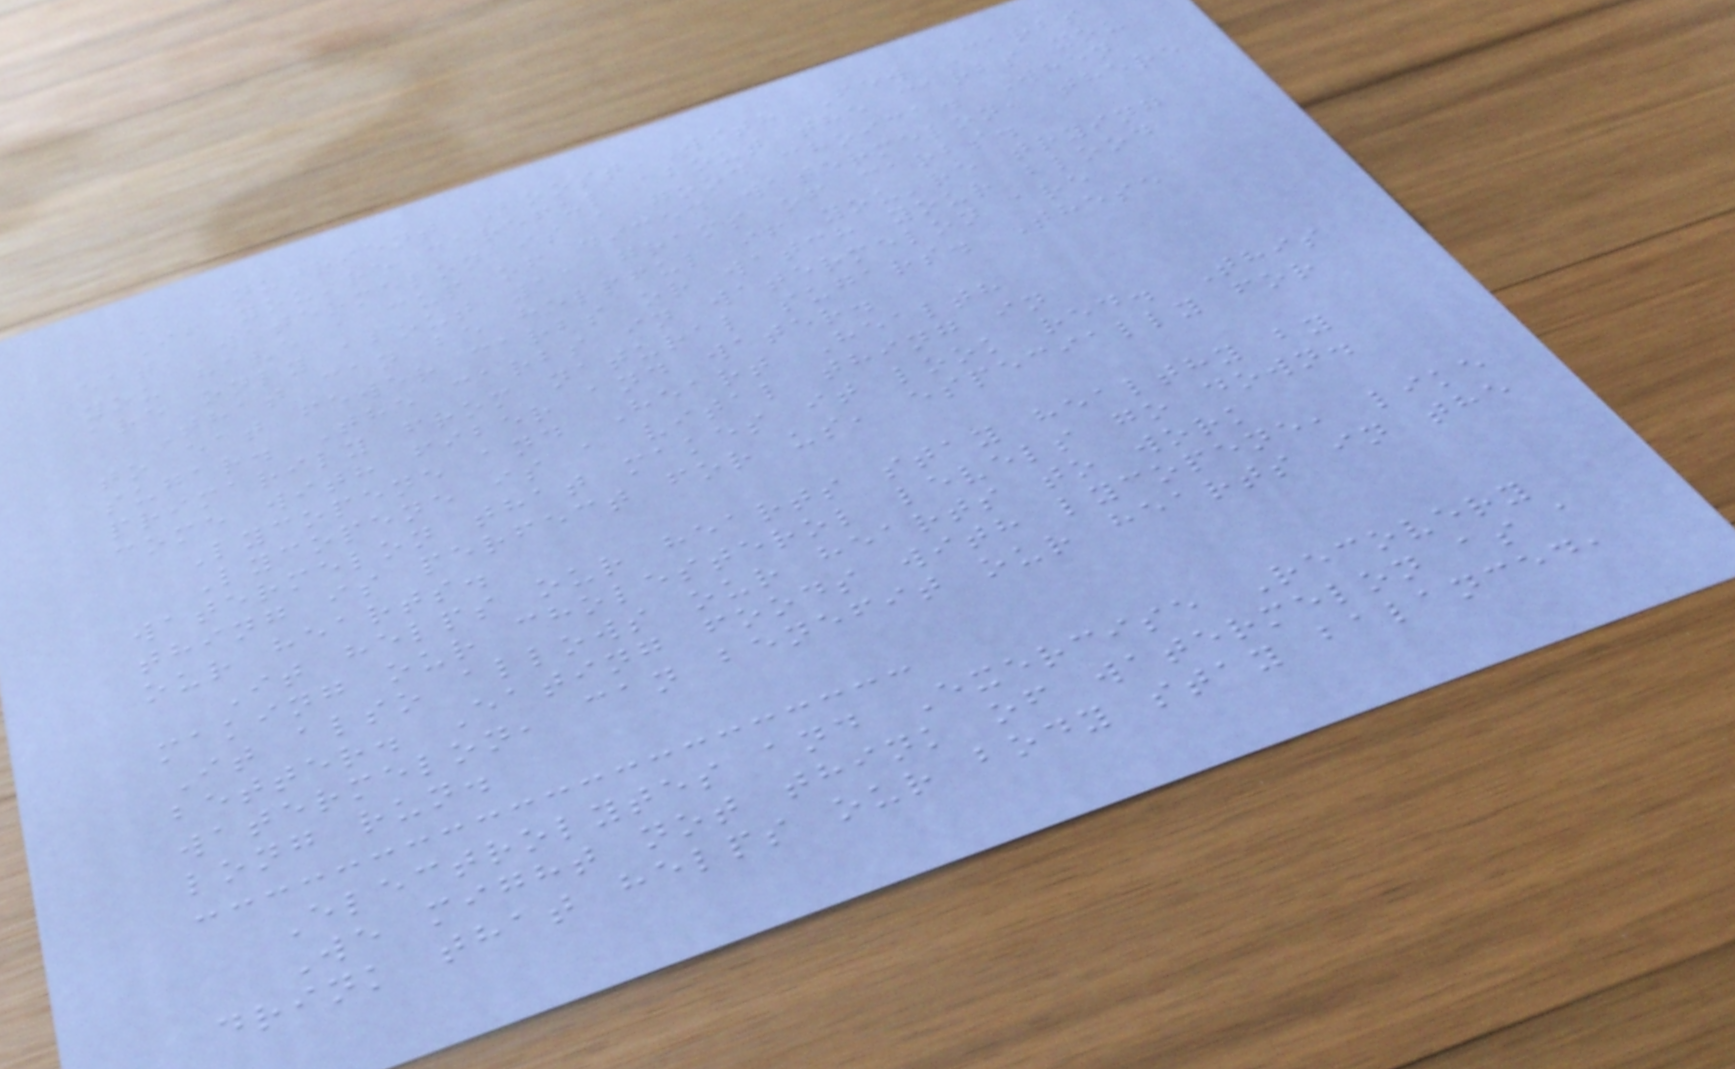A Nutrient Boost With Few Carbs
If you're careful about the carbs you
eat, watermelon is a good choice. When
you have a cup of diced watermelon, there
are only about 11 grams of carbs.
That can be helpful if you're trying
to eat fewer carbs or watch your blood
sugar. The carbs in watermelon are
primarily from natural sugars. These
come with fiber and water.
Lycopene and Heart Health
Lycopene is a vital thing in
watermelon that makes it look red. This
thing is perfect for us, especially for
our hearts.
It helps our hearts stay healthy by
making our cholesterol levels go down.
It also allows our hearts to work
better. Eating foods with lycopene, like
watermelon, can benefit our hearts in the
long run.
Electrolytes and Exercise Recovery
We might not think of watermelon as a
drink that helps our body stay balanced,
